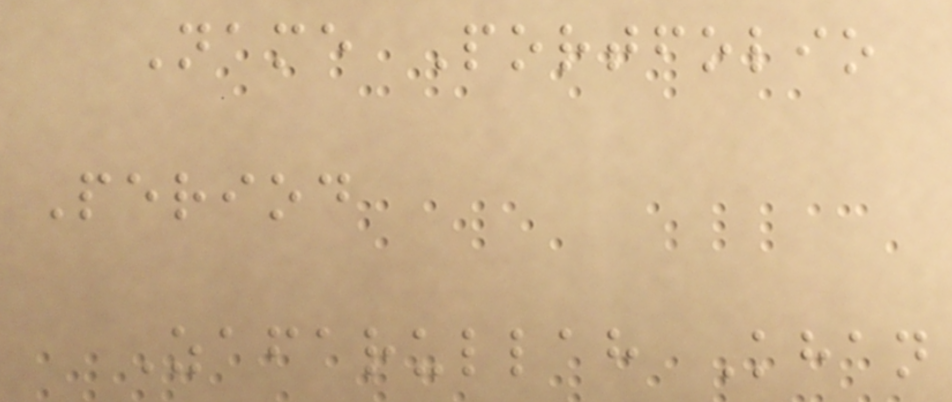Name Portfolio
Period
Zafarullah Khan
